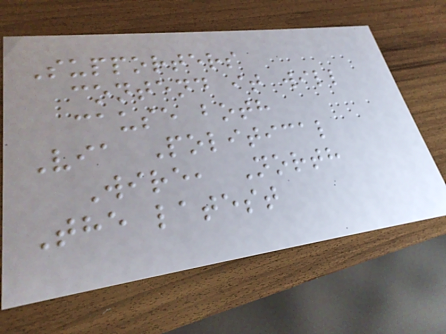Supporters
contend it will
cause both
Via Political
Wire, North
The latest
